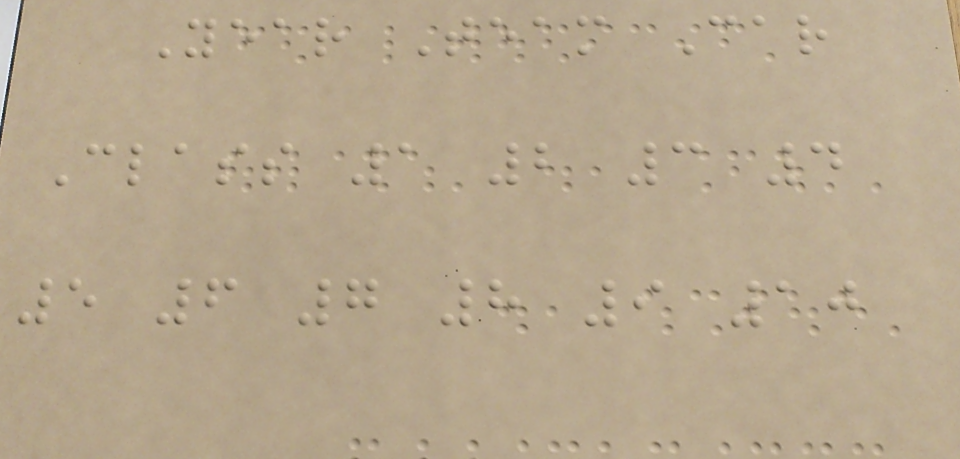Year Team Car
Class 1 2 3 4
5 6 7 8 9 10
